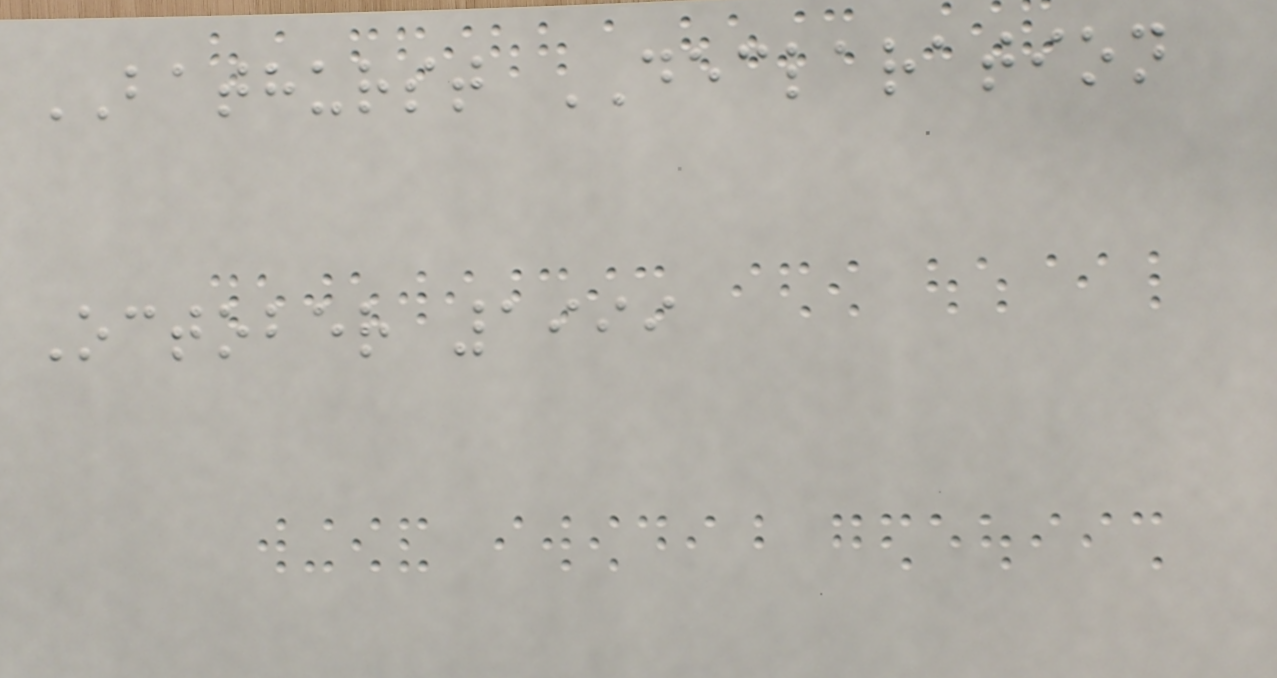BATHURST DECLARATION
October 1999
